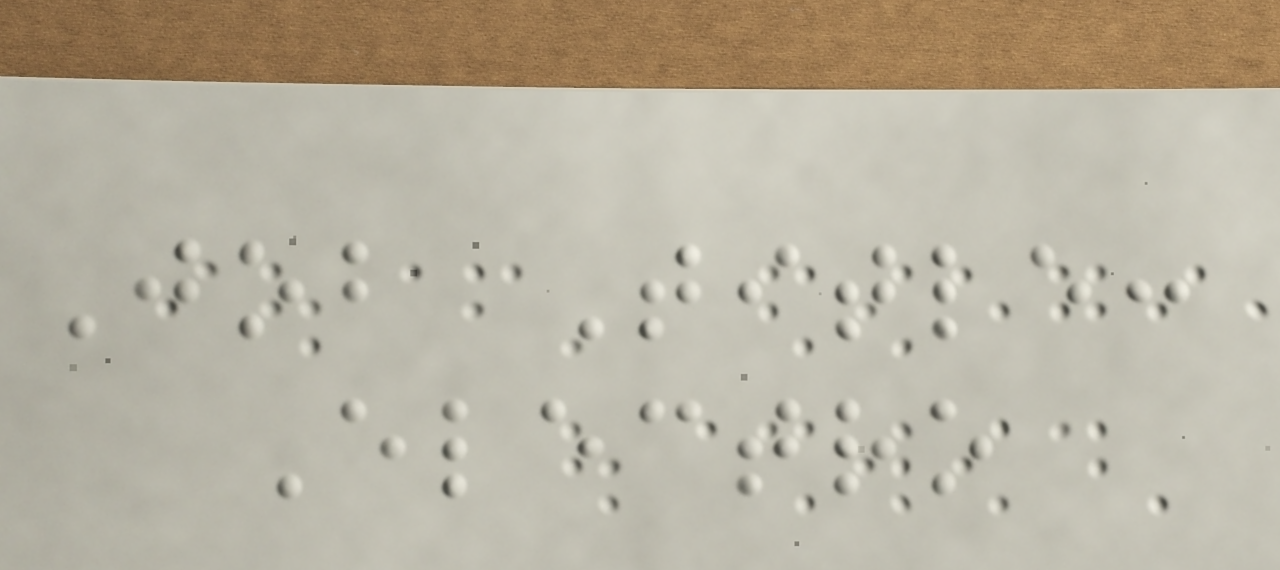Job Title:
Electro
